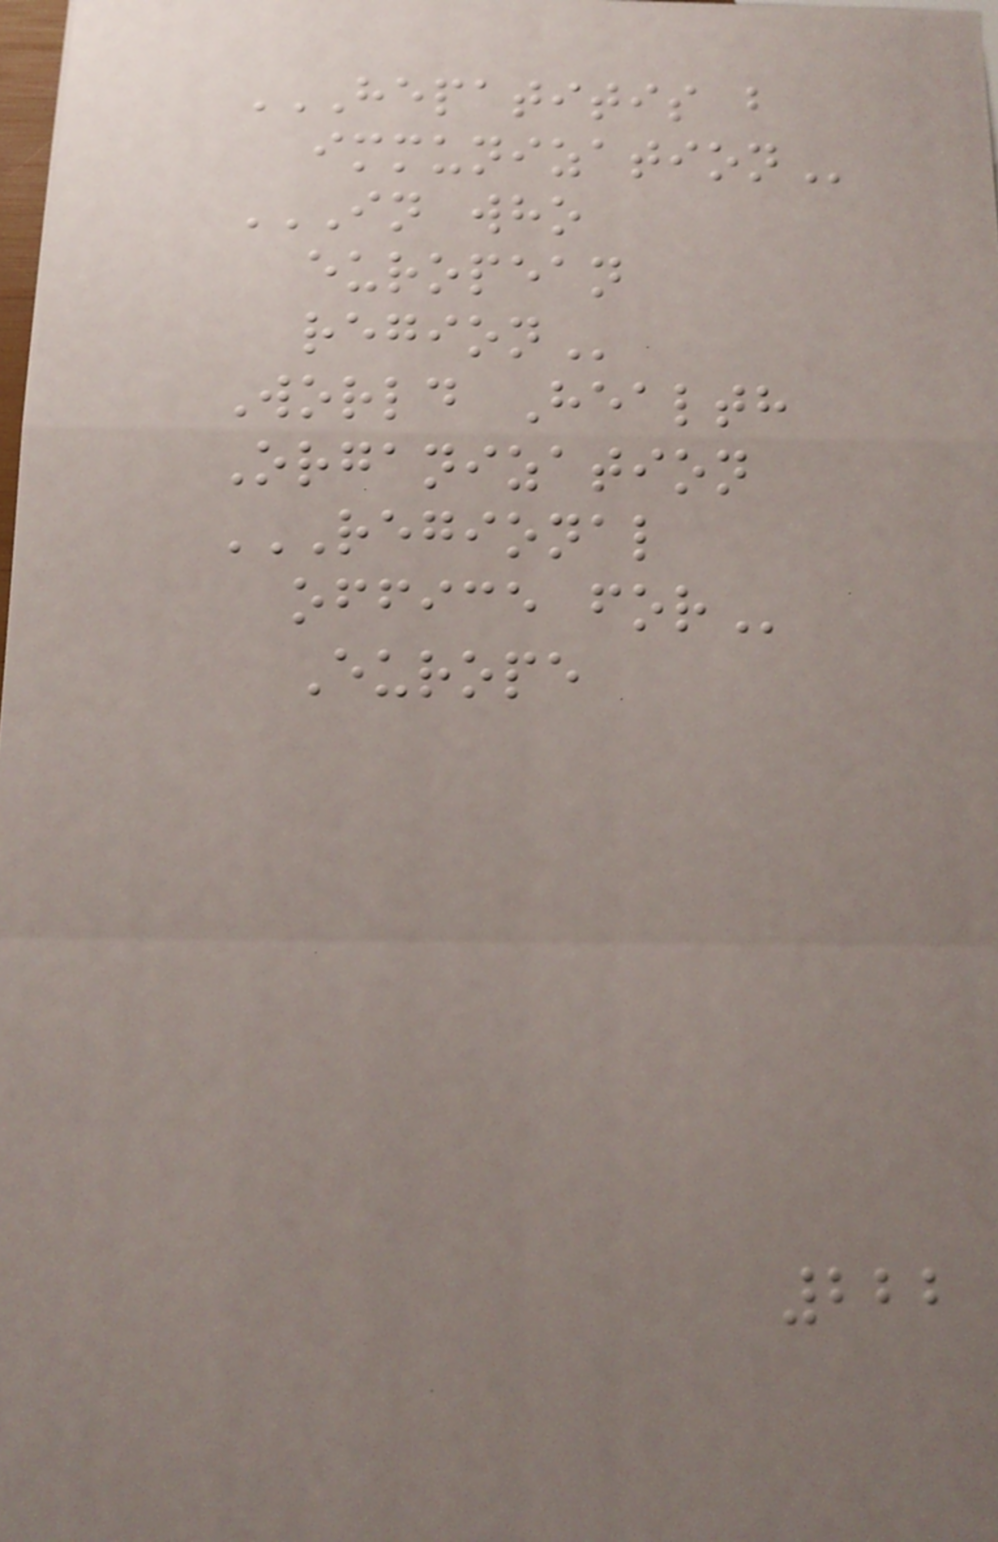HEPATITIS B
IMMUNIZATION
IN WHO
EUROPEAN
REGION
World Health
Organization
REGIONAL
OFFICE FOR
Europe
222
